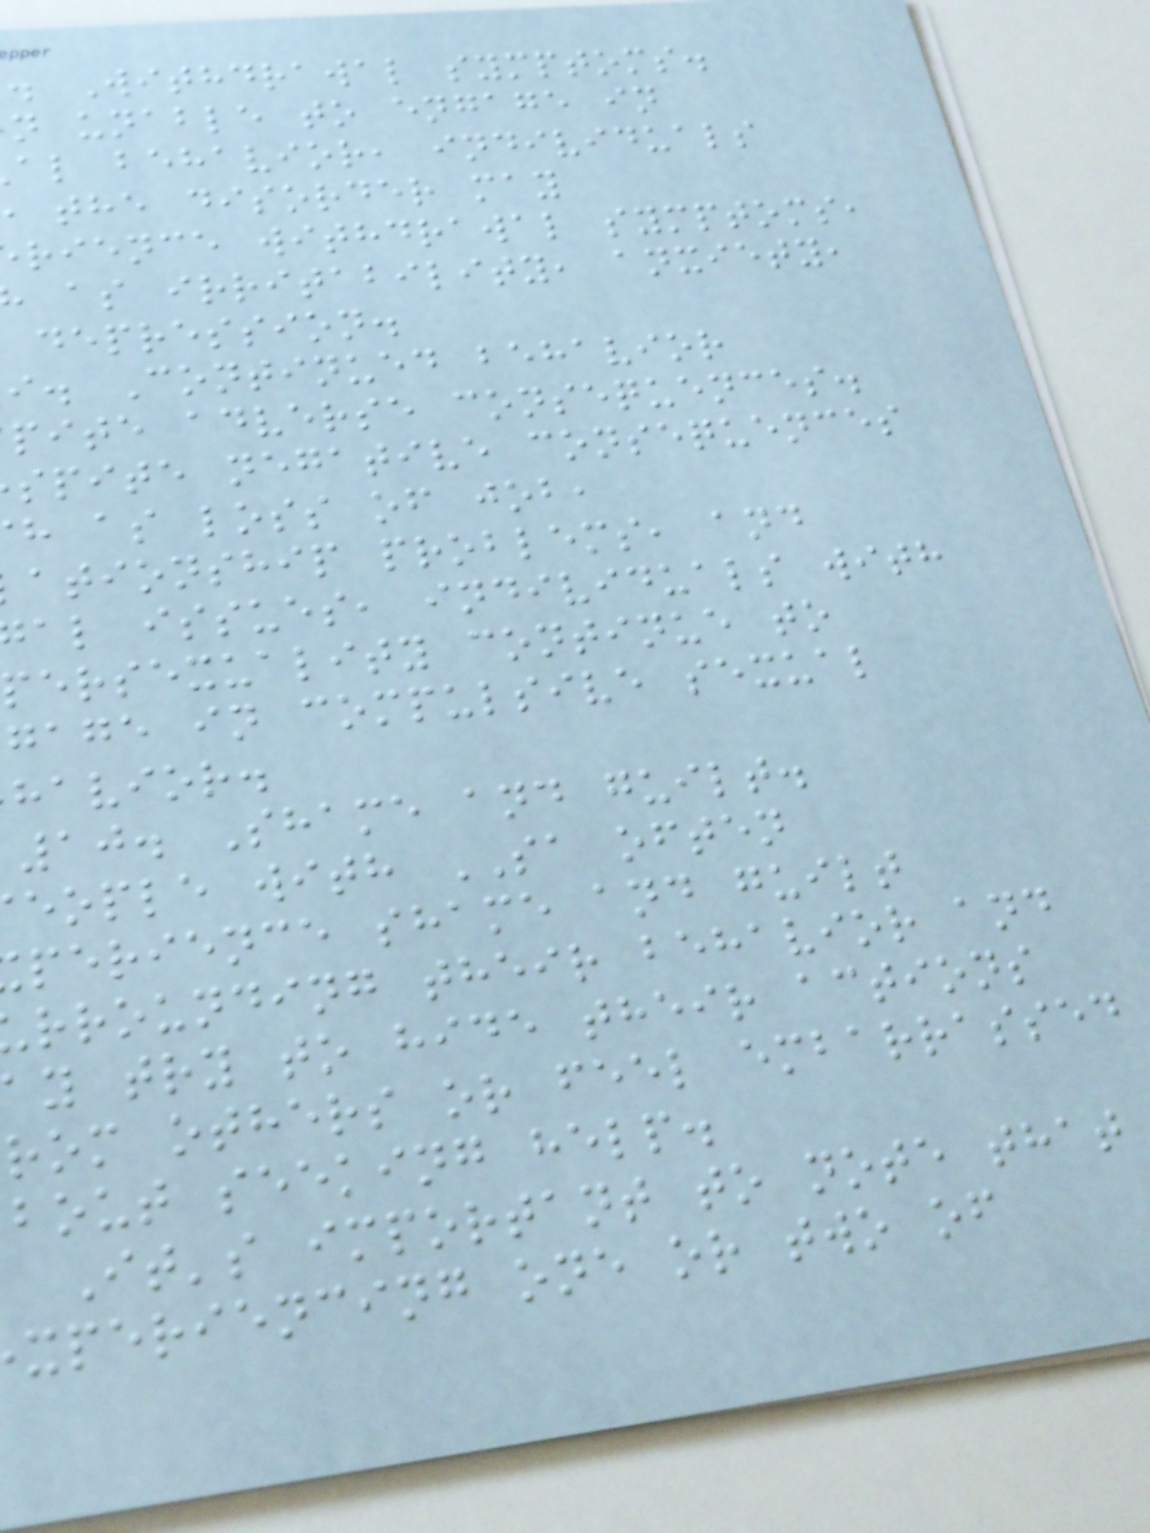. Withdrawal symptoms.
n unable to engage in
al behavior, individuals
the disorder may
rience withdrawal symptoms,
as irritability, anxiety,
depression.
i. Continued behavior
pite adverse consequences.
spite negative consequences
h as loss of job,
ationship problems, and
al issues, individuals with
persexuality continue to
gage in compulsive sexual
havior.
10. Shame and guilt.
eople with SA often
perience shame and guilt
rrounding their behavior and
y try to hide their actions
rom others or feel embarrassed
bout seeking help.
It's important to note that
xperiencing one or two of
